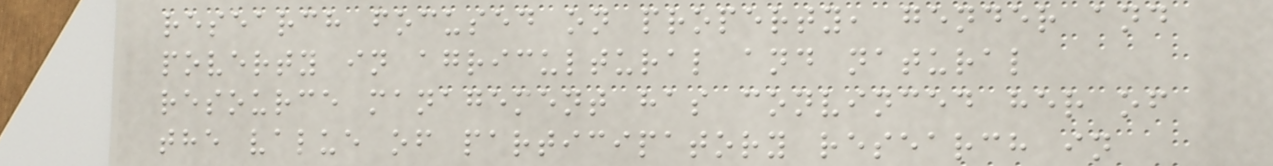research focused on property, gender and
poverty in agricultural and natural
resource management has convinced her of
the value of participatory research in
